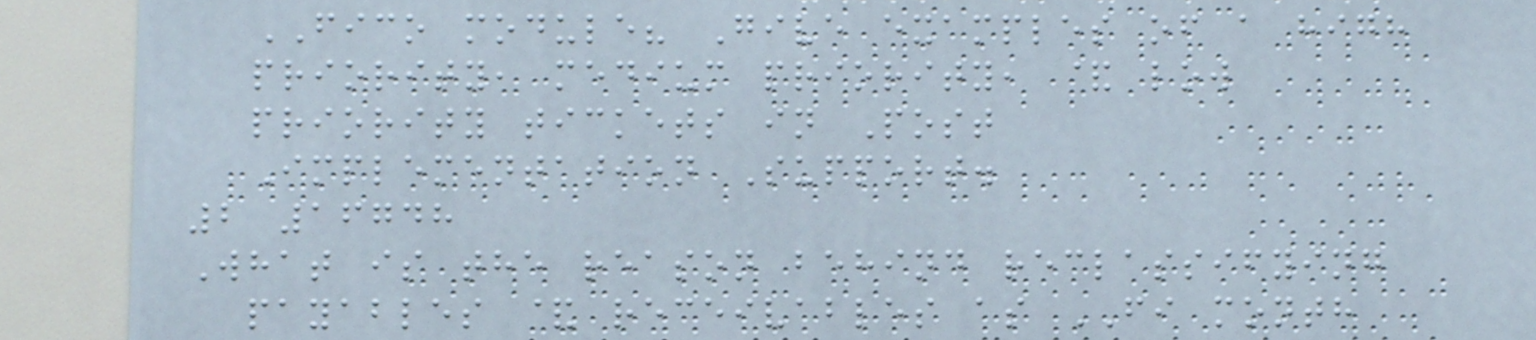FICO module? Give examples of a high
priority, medium priority, & low
priority tickets in Post
Implementation Support.
2 16748
What is the reason behind reclassifying
payables & receivables as FI month
